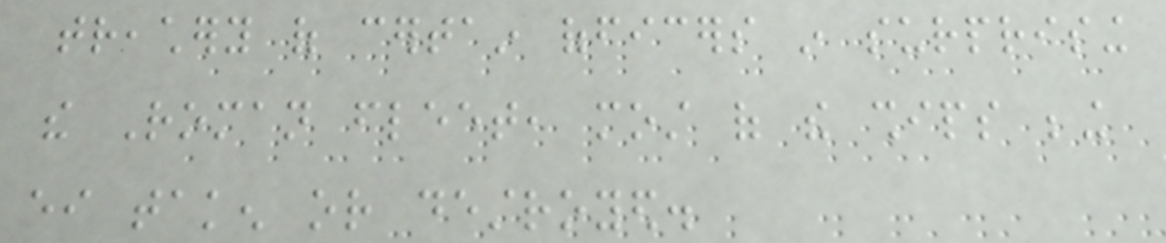treachery of certain officers in surprising
the Roman fleet, most of the ships being
either taken or destroyed.
